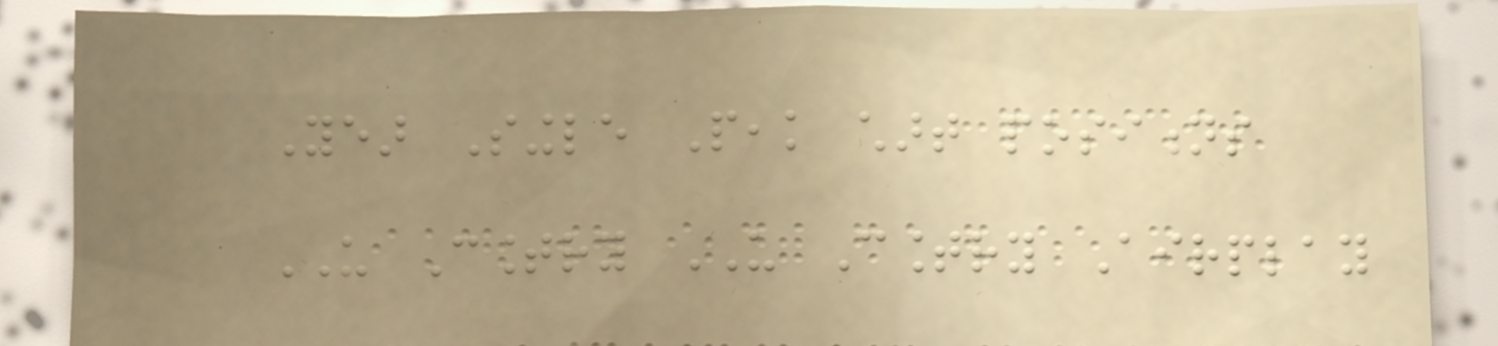Year Single Peak chart positions
US Country US Country Airplay
